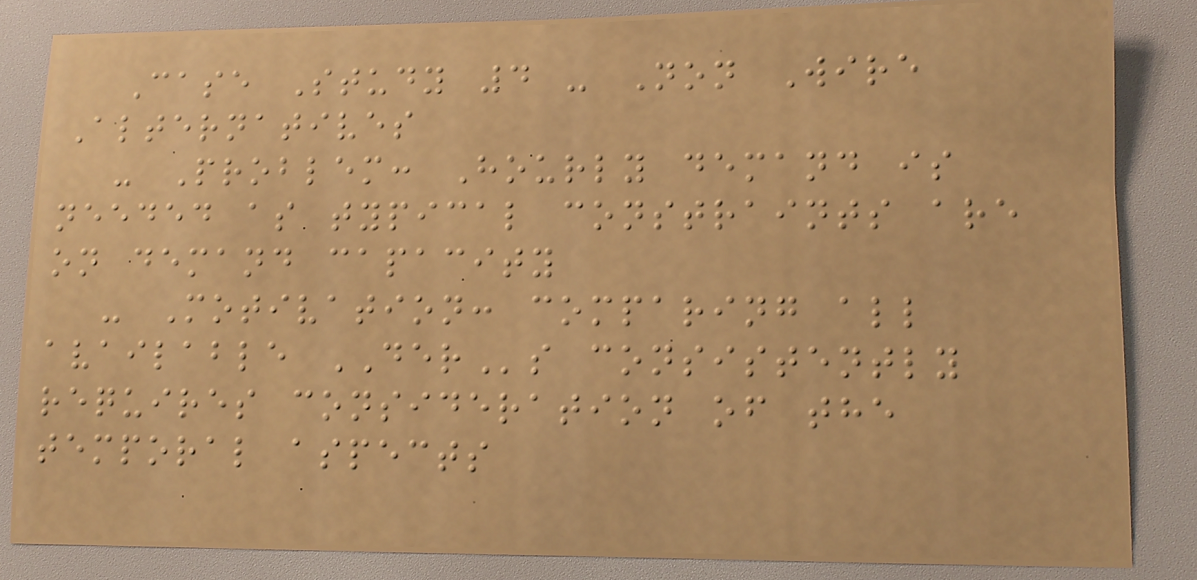Case Study 4 - Non Wire
Alternatives
- Problem: Hourly demand is
needed as typical constraints are
on demand capacity
- Motivation: comparing all
available DERs consistently
requires consideration of the
temporal aspects
